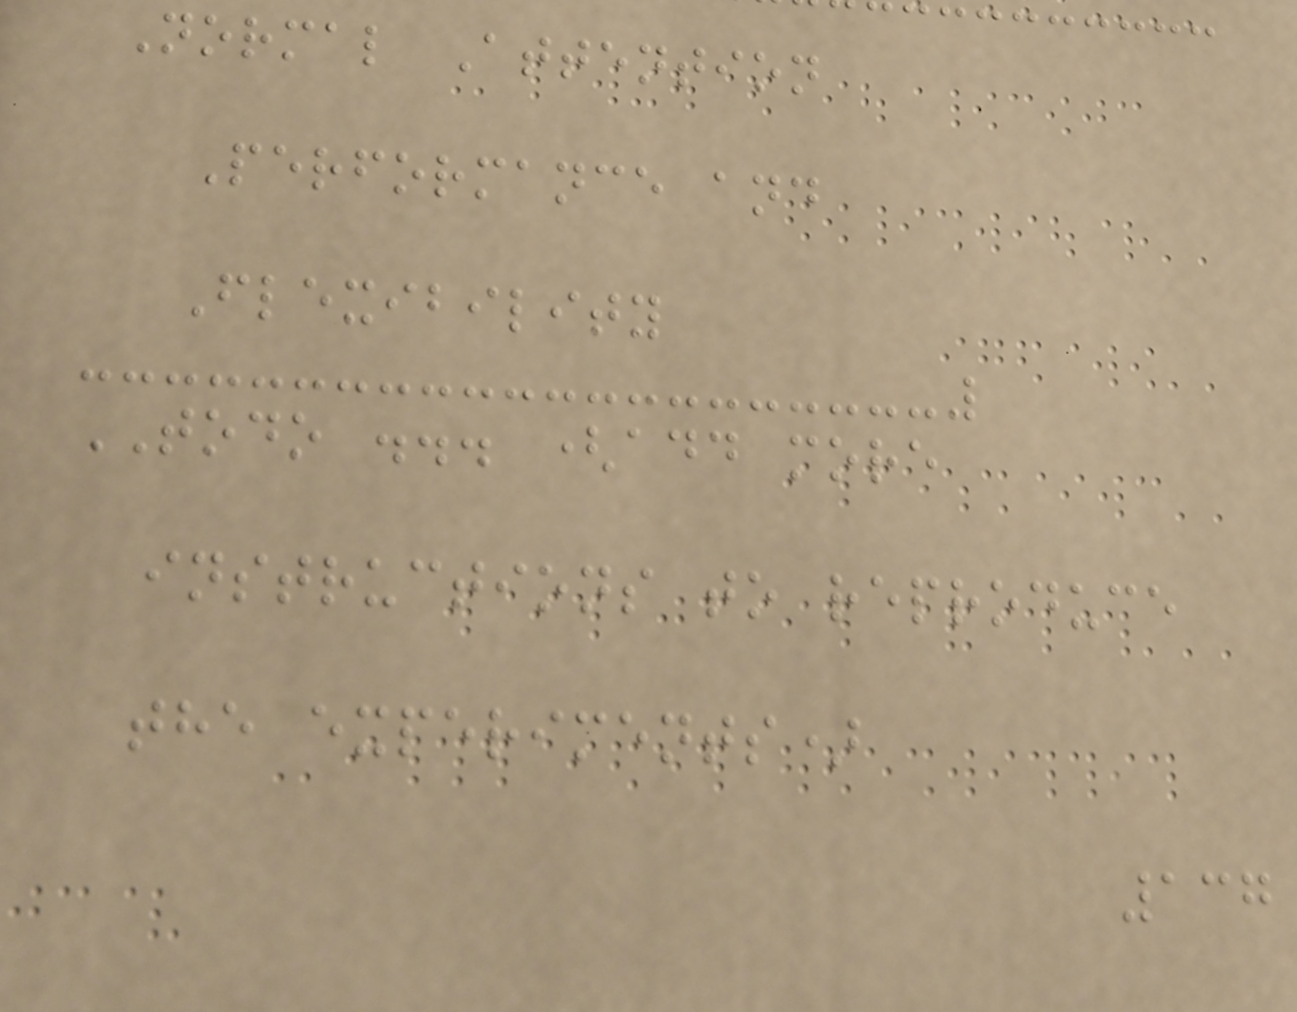Normal Attention
Performance and
Flexibility
TODO ... (add more
instructions to reproduce
the experiments)
137
